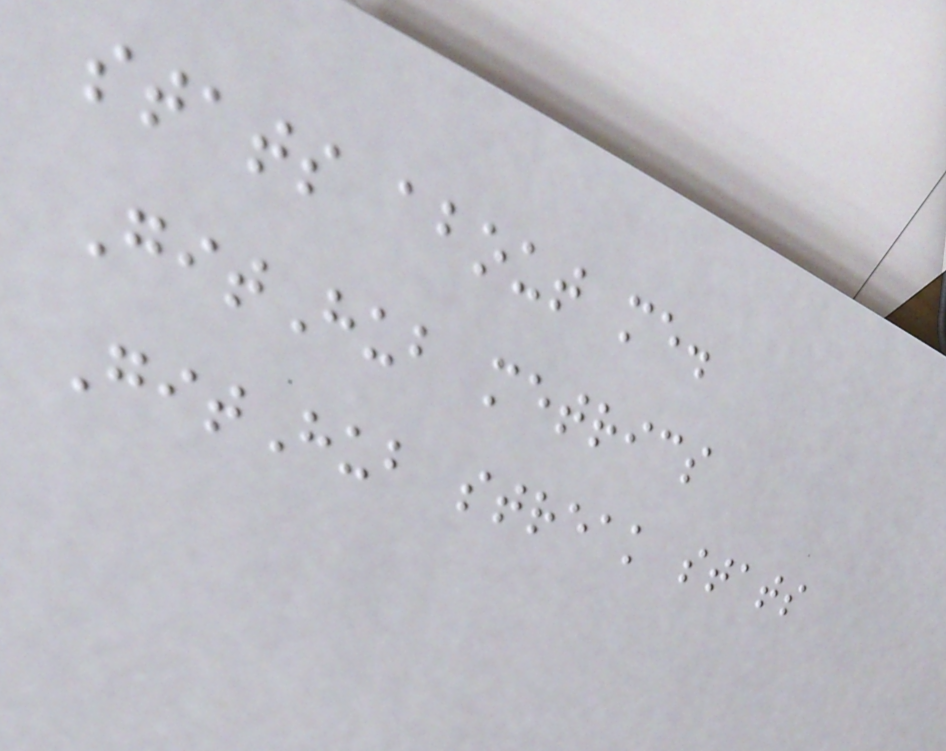stats about me.
GitHub metrics
GitHub streak stats
